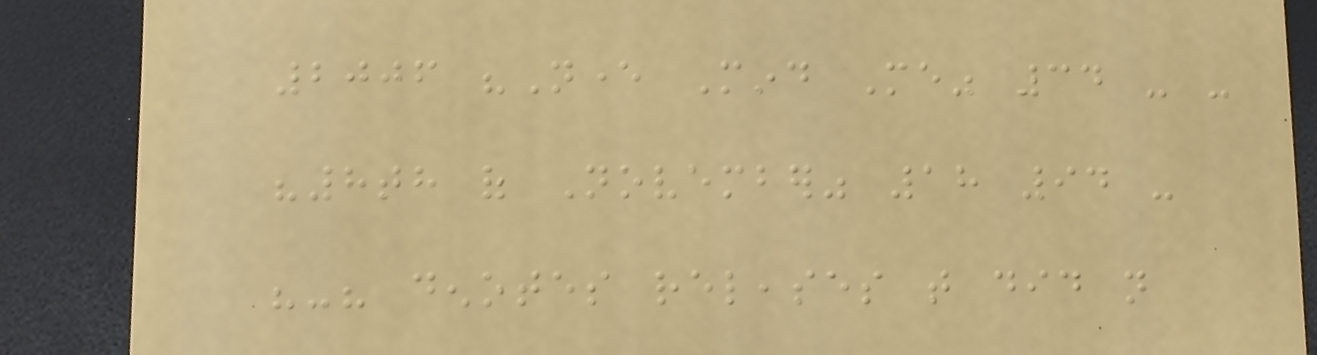2006 "Never Mind Me" 34 - -
"8th of November" 18 94 -
"-" denotes releases that did not
